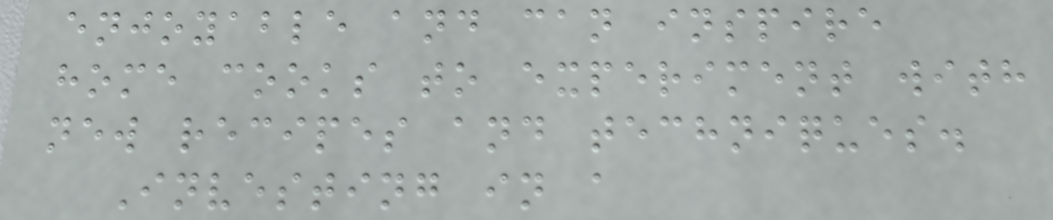enjoyable and can inspire
home cooks to experiment with
new recipes and techniques.
Investing in a
